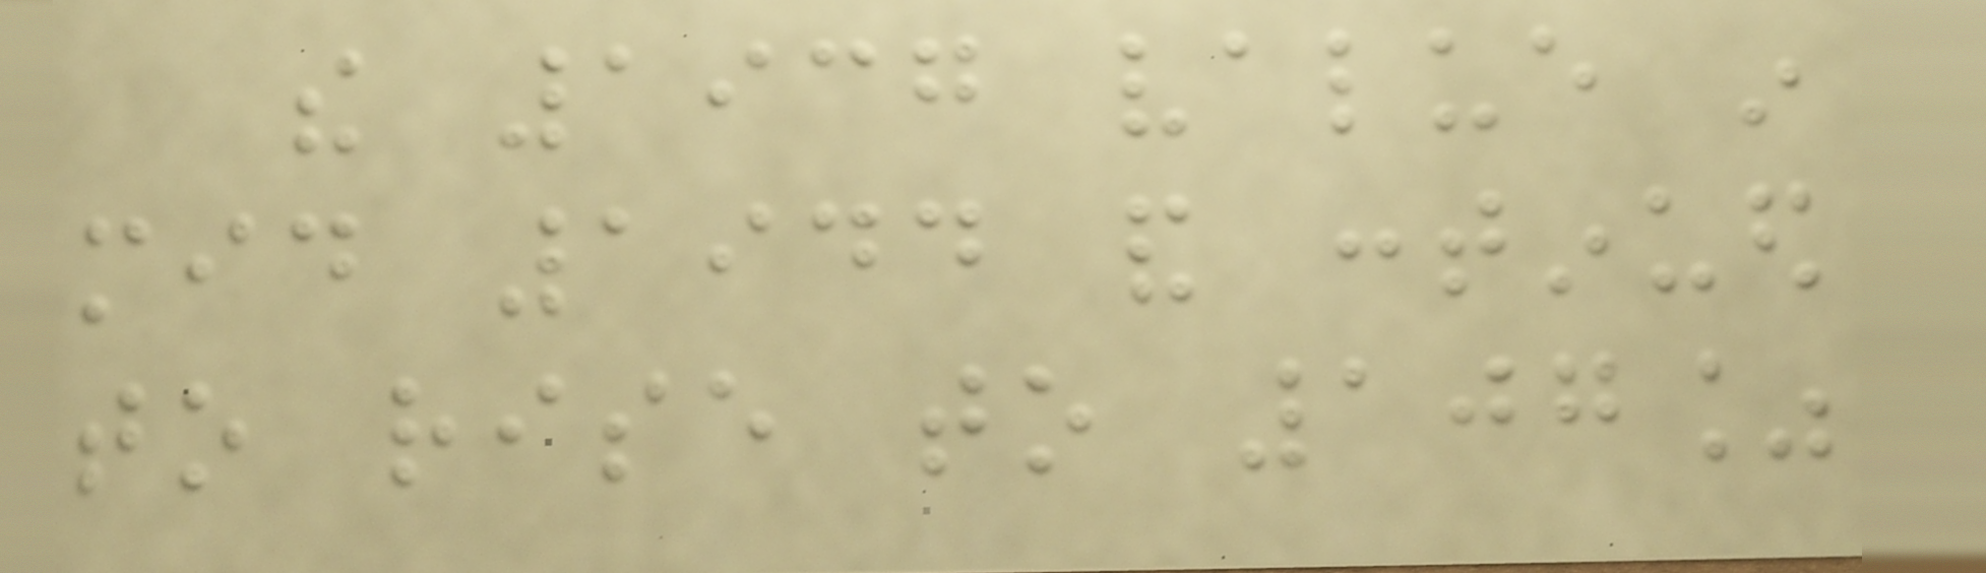the 1937 value in
mid 1944 and continued
to rise to 107%
